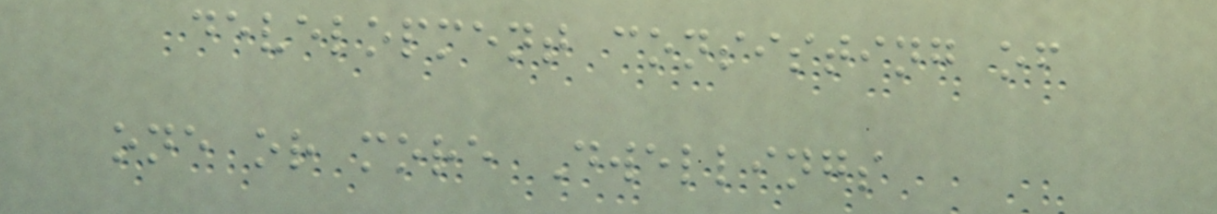development consisting of
one or more Dwellings
